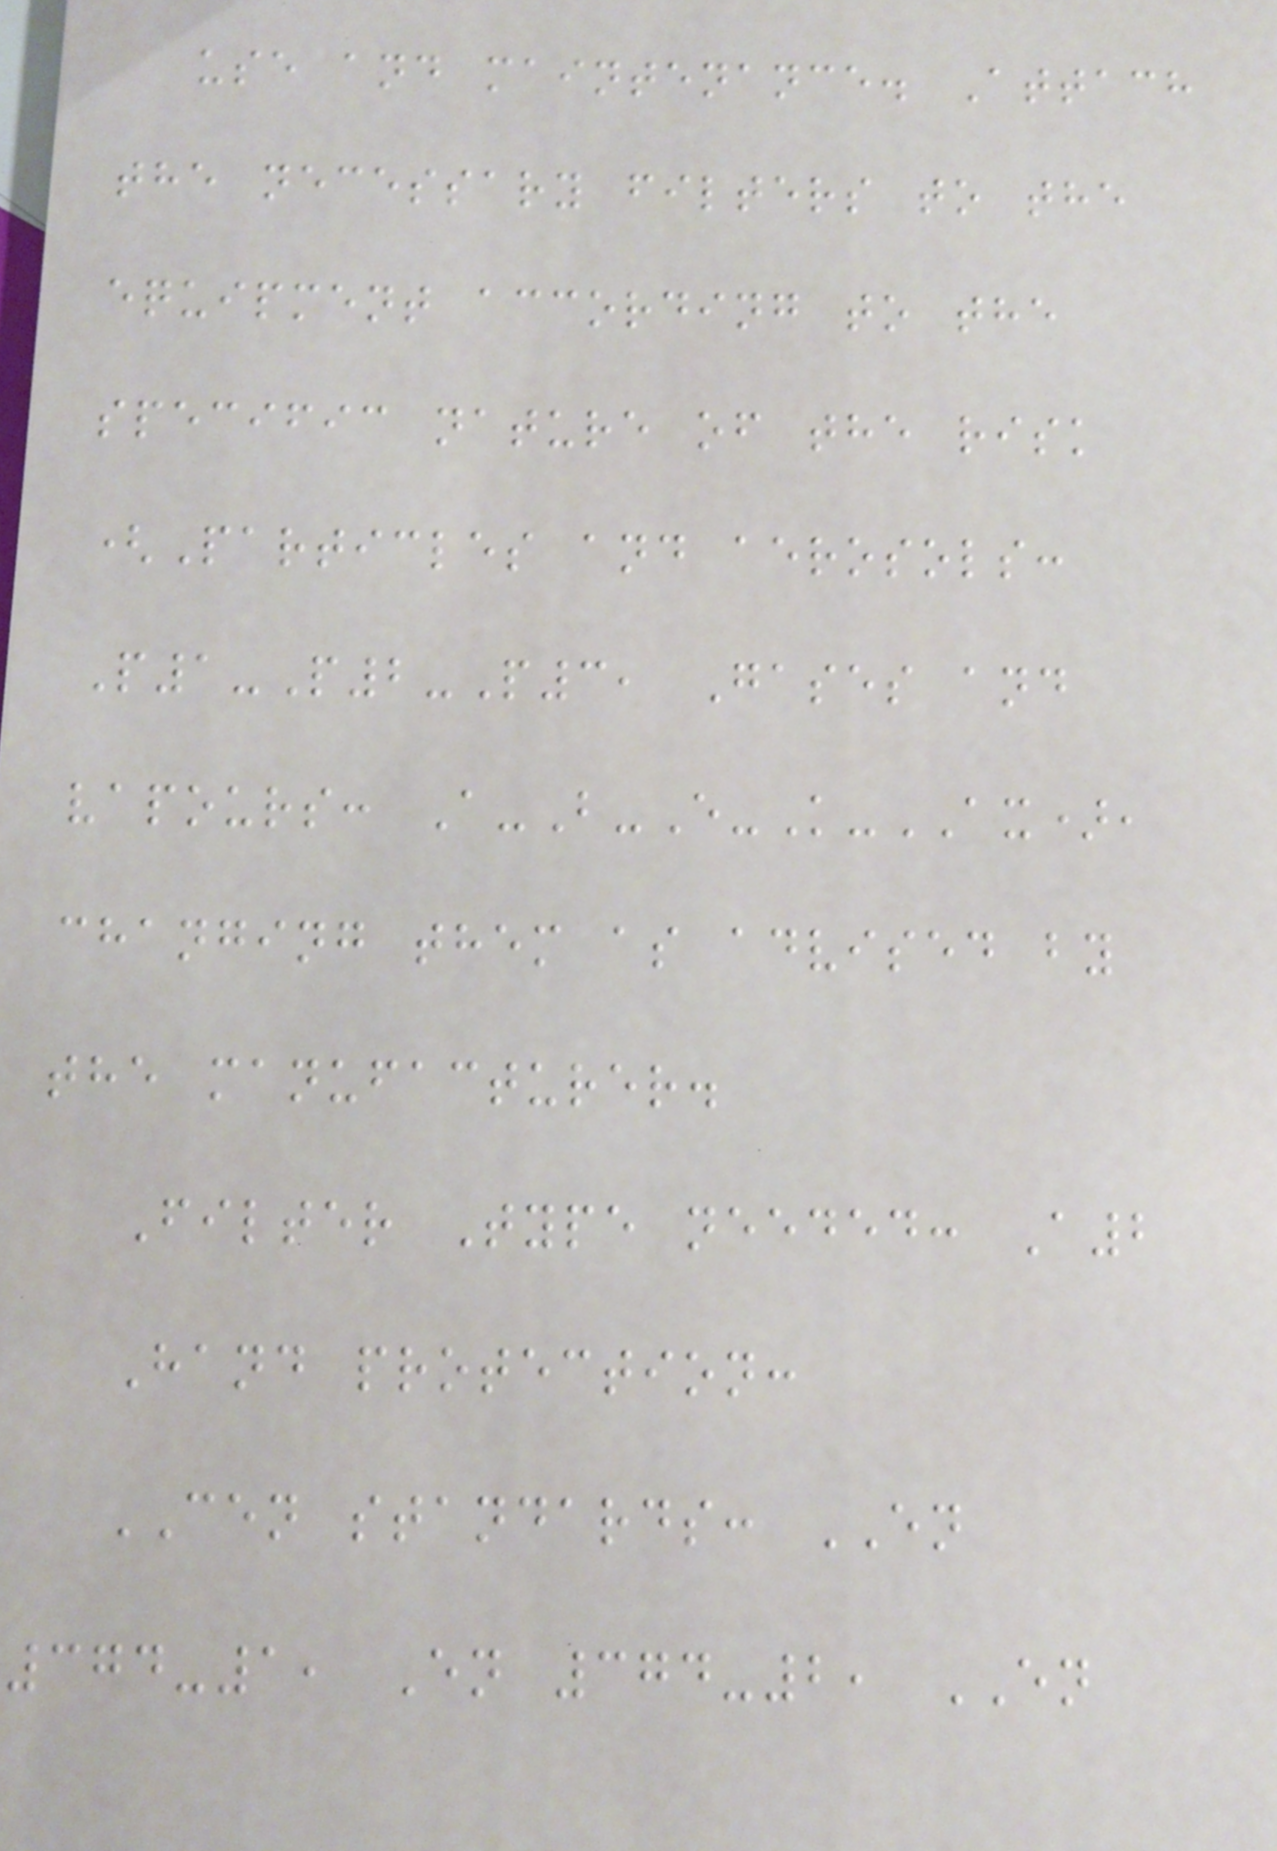use and maintenance. Attach
the necessary filters to the
equipment according to the
specific nature of the risk
(Particles and aerosols:
P1-P2-P3, Gases and
vapours: A-B-E-K-AX),
changing them as advised by
the manufacturer.
Filter Type needed: A2
Hand protection:
CEN standards: EN
374-1, En 374-2, EN
